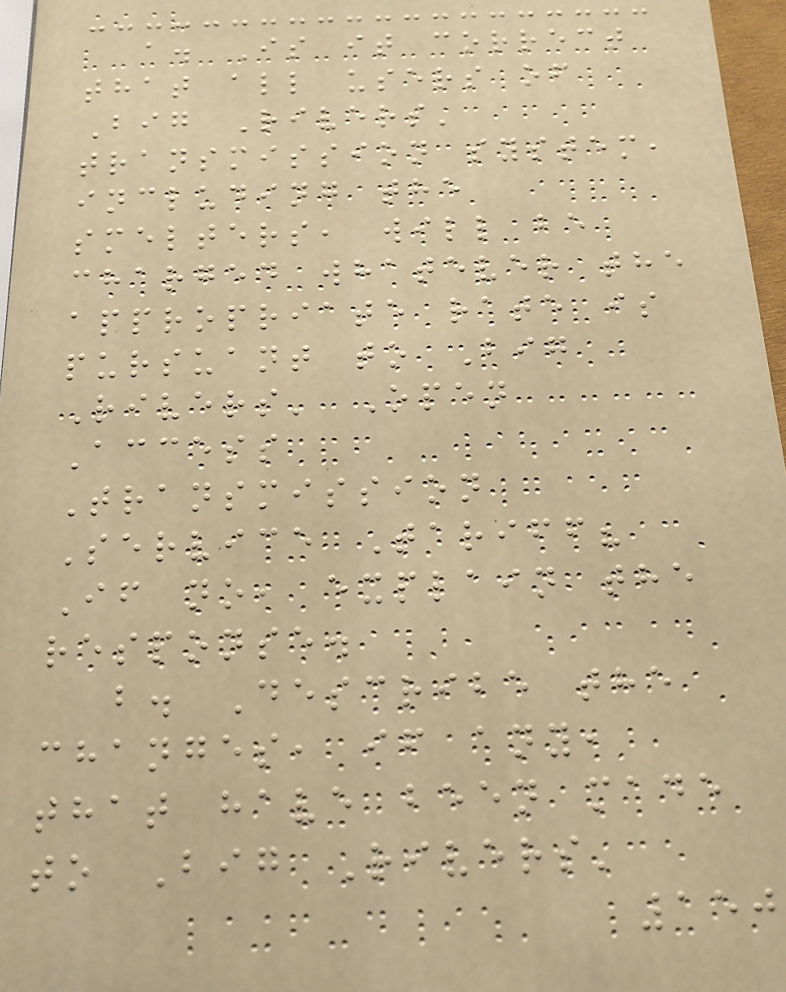a. Is it correct
that all users of
Big Rivers'
transmission system,
including the
smelters, will be
charged whatever the
appropriate rate is
pursuant to Big
Rivers' Open
Access
Transmission
Service Tariff?
If no, explain the
response.
b. Describe the
changes, if any,
that have been made
to Big Rivers'
150
